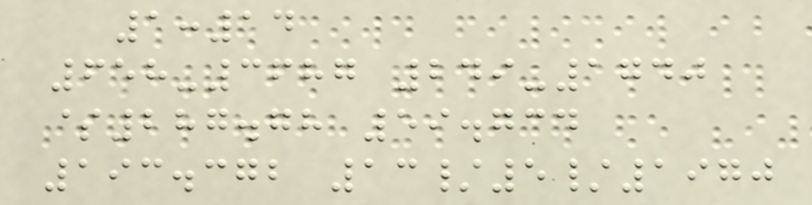1:14
658-3687 249-1740
$287.78 59.734
193.372 13/5/1970
